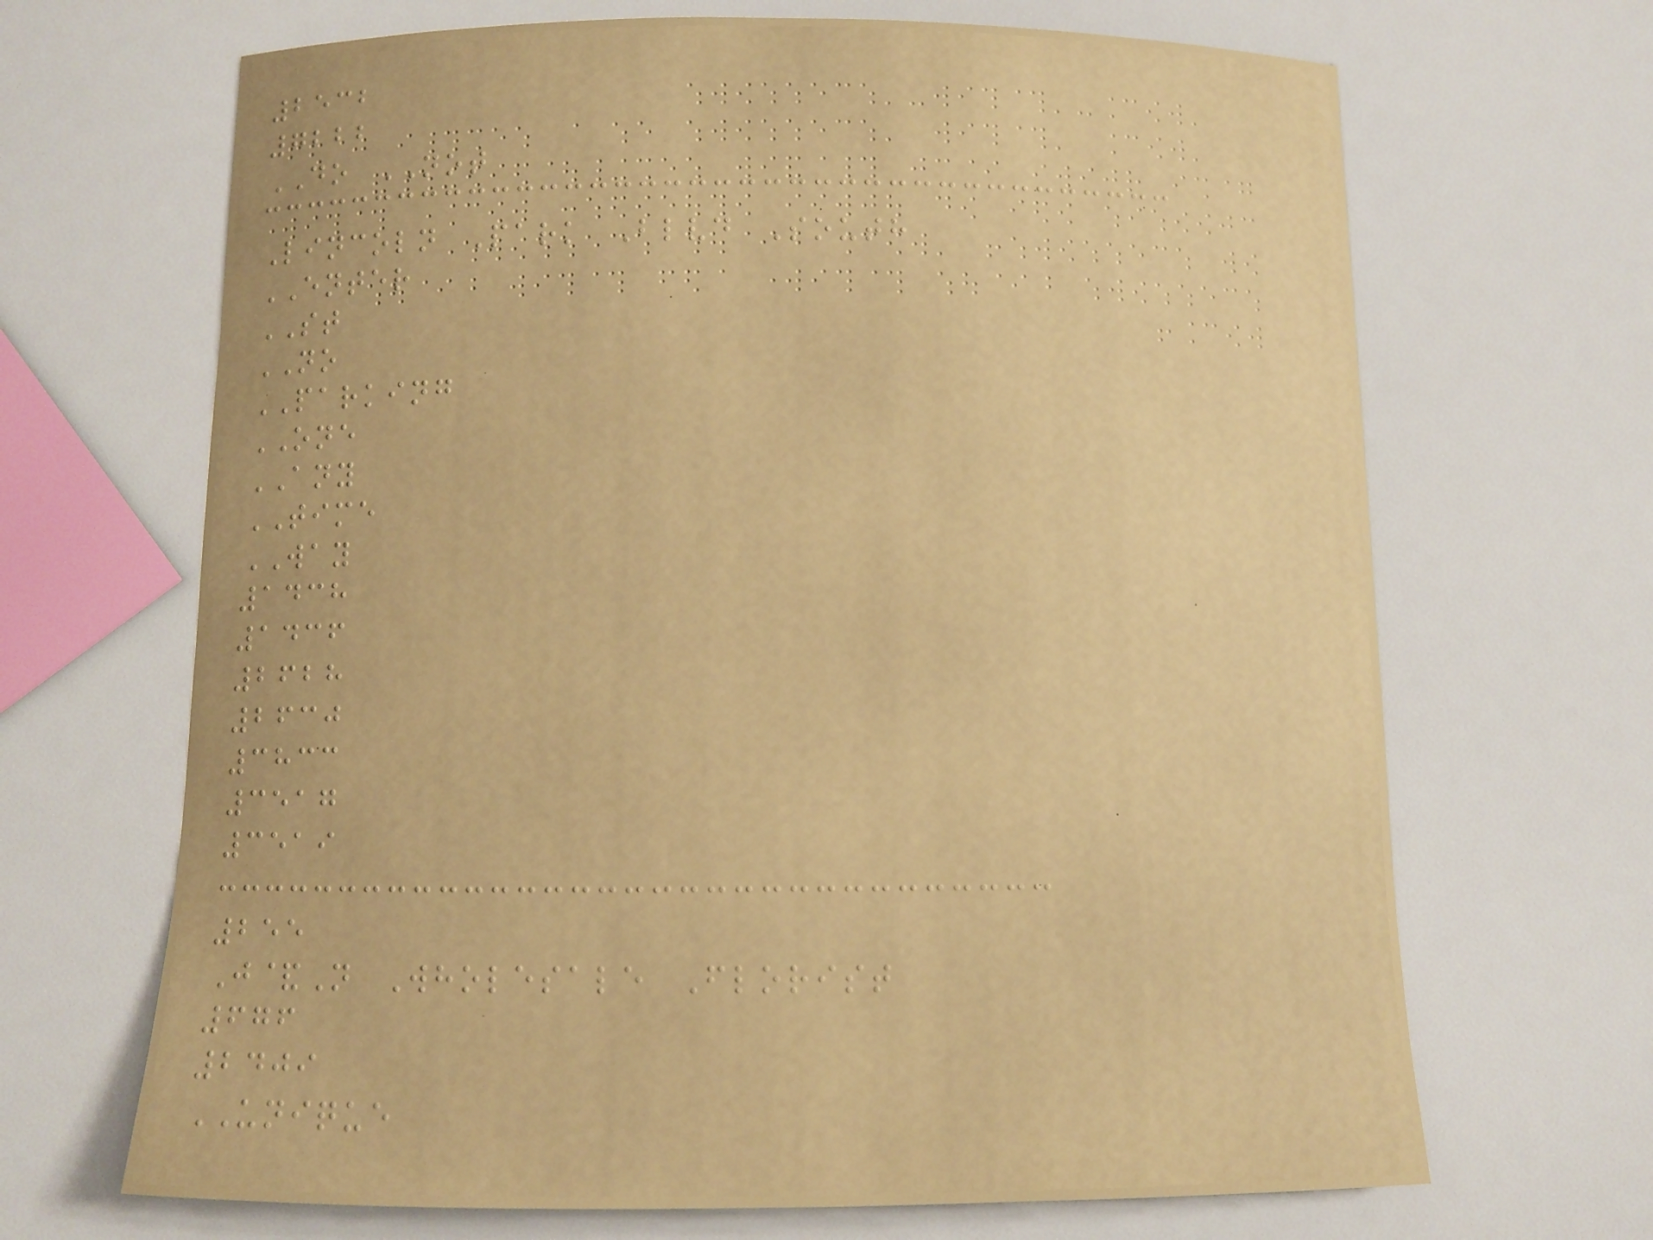2532
7222
DO NOT
Lincoln Park Blvd South
ENTER
ST
NO
PARKING
ONE
ANY
TIME
WAY
1438
1436
2628
2630
3833
3517
3519
255
J&N Wholesale Florist
676
2409
UNIQUE
